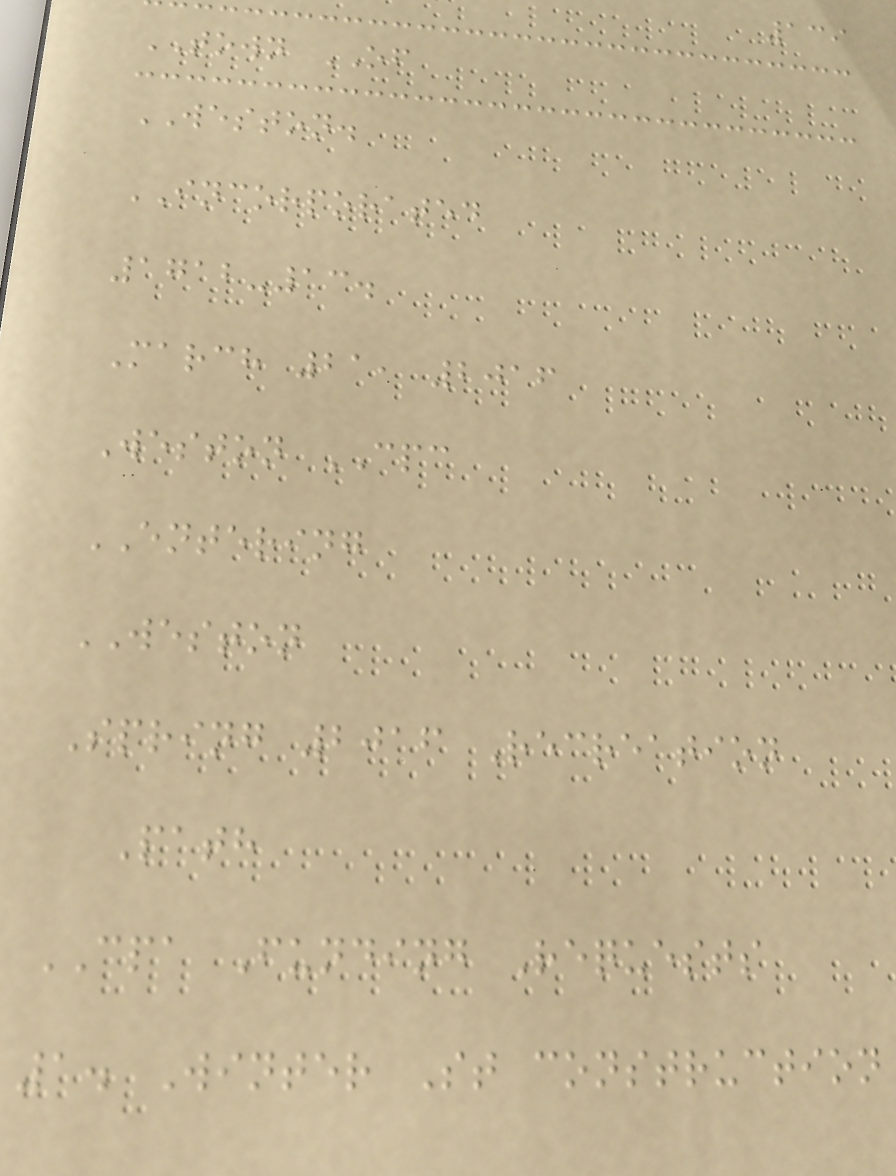139
TOWN OF
WESTON.
INCORPORATED
1712-13.
March 21, 2016
Weston CPC
ENTERING
WESTON
Spring 2016 Recreation
Path
CPA Funding Requests
1. Winter St construction
